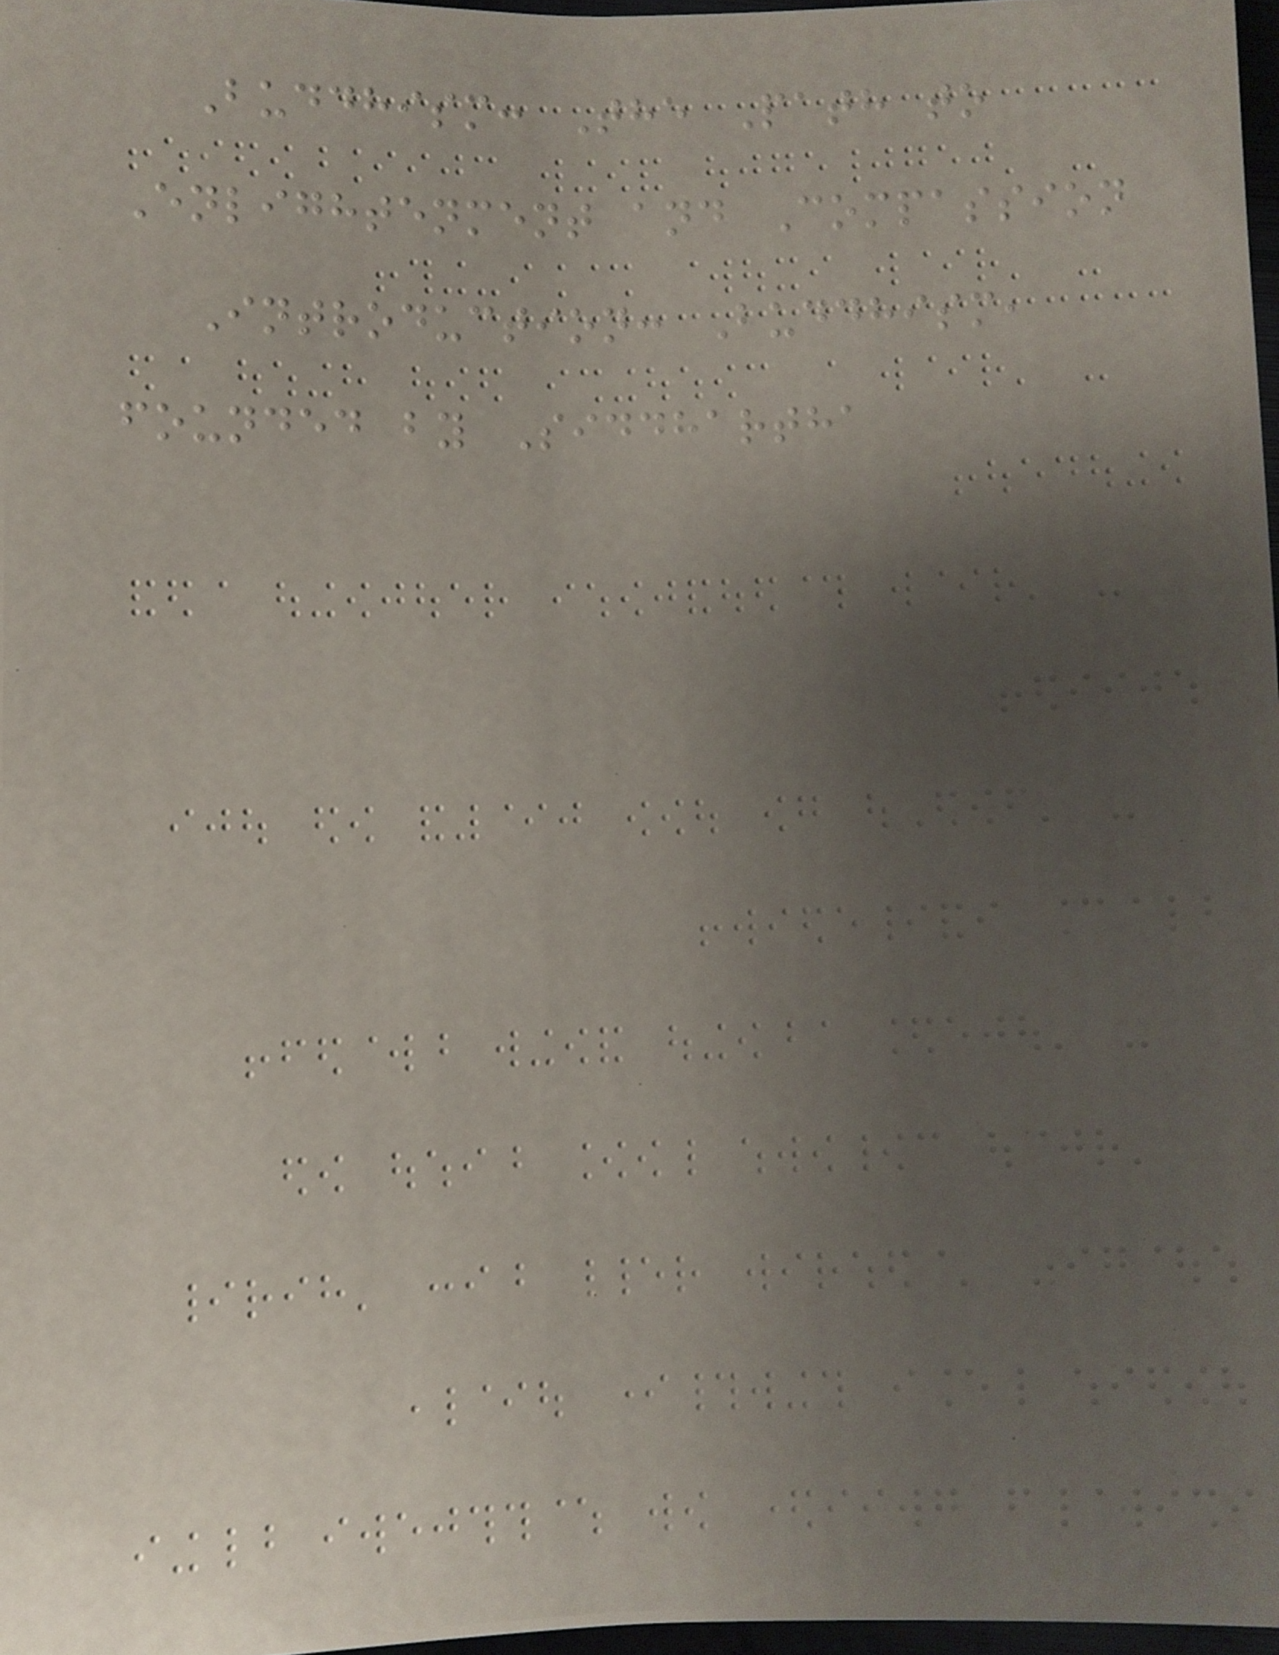Buddhism: The Path to
Enlightenment and Compassion
Introduction: Buddhism,
founded by Siddhartha
